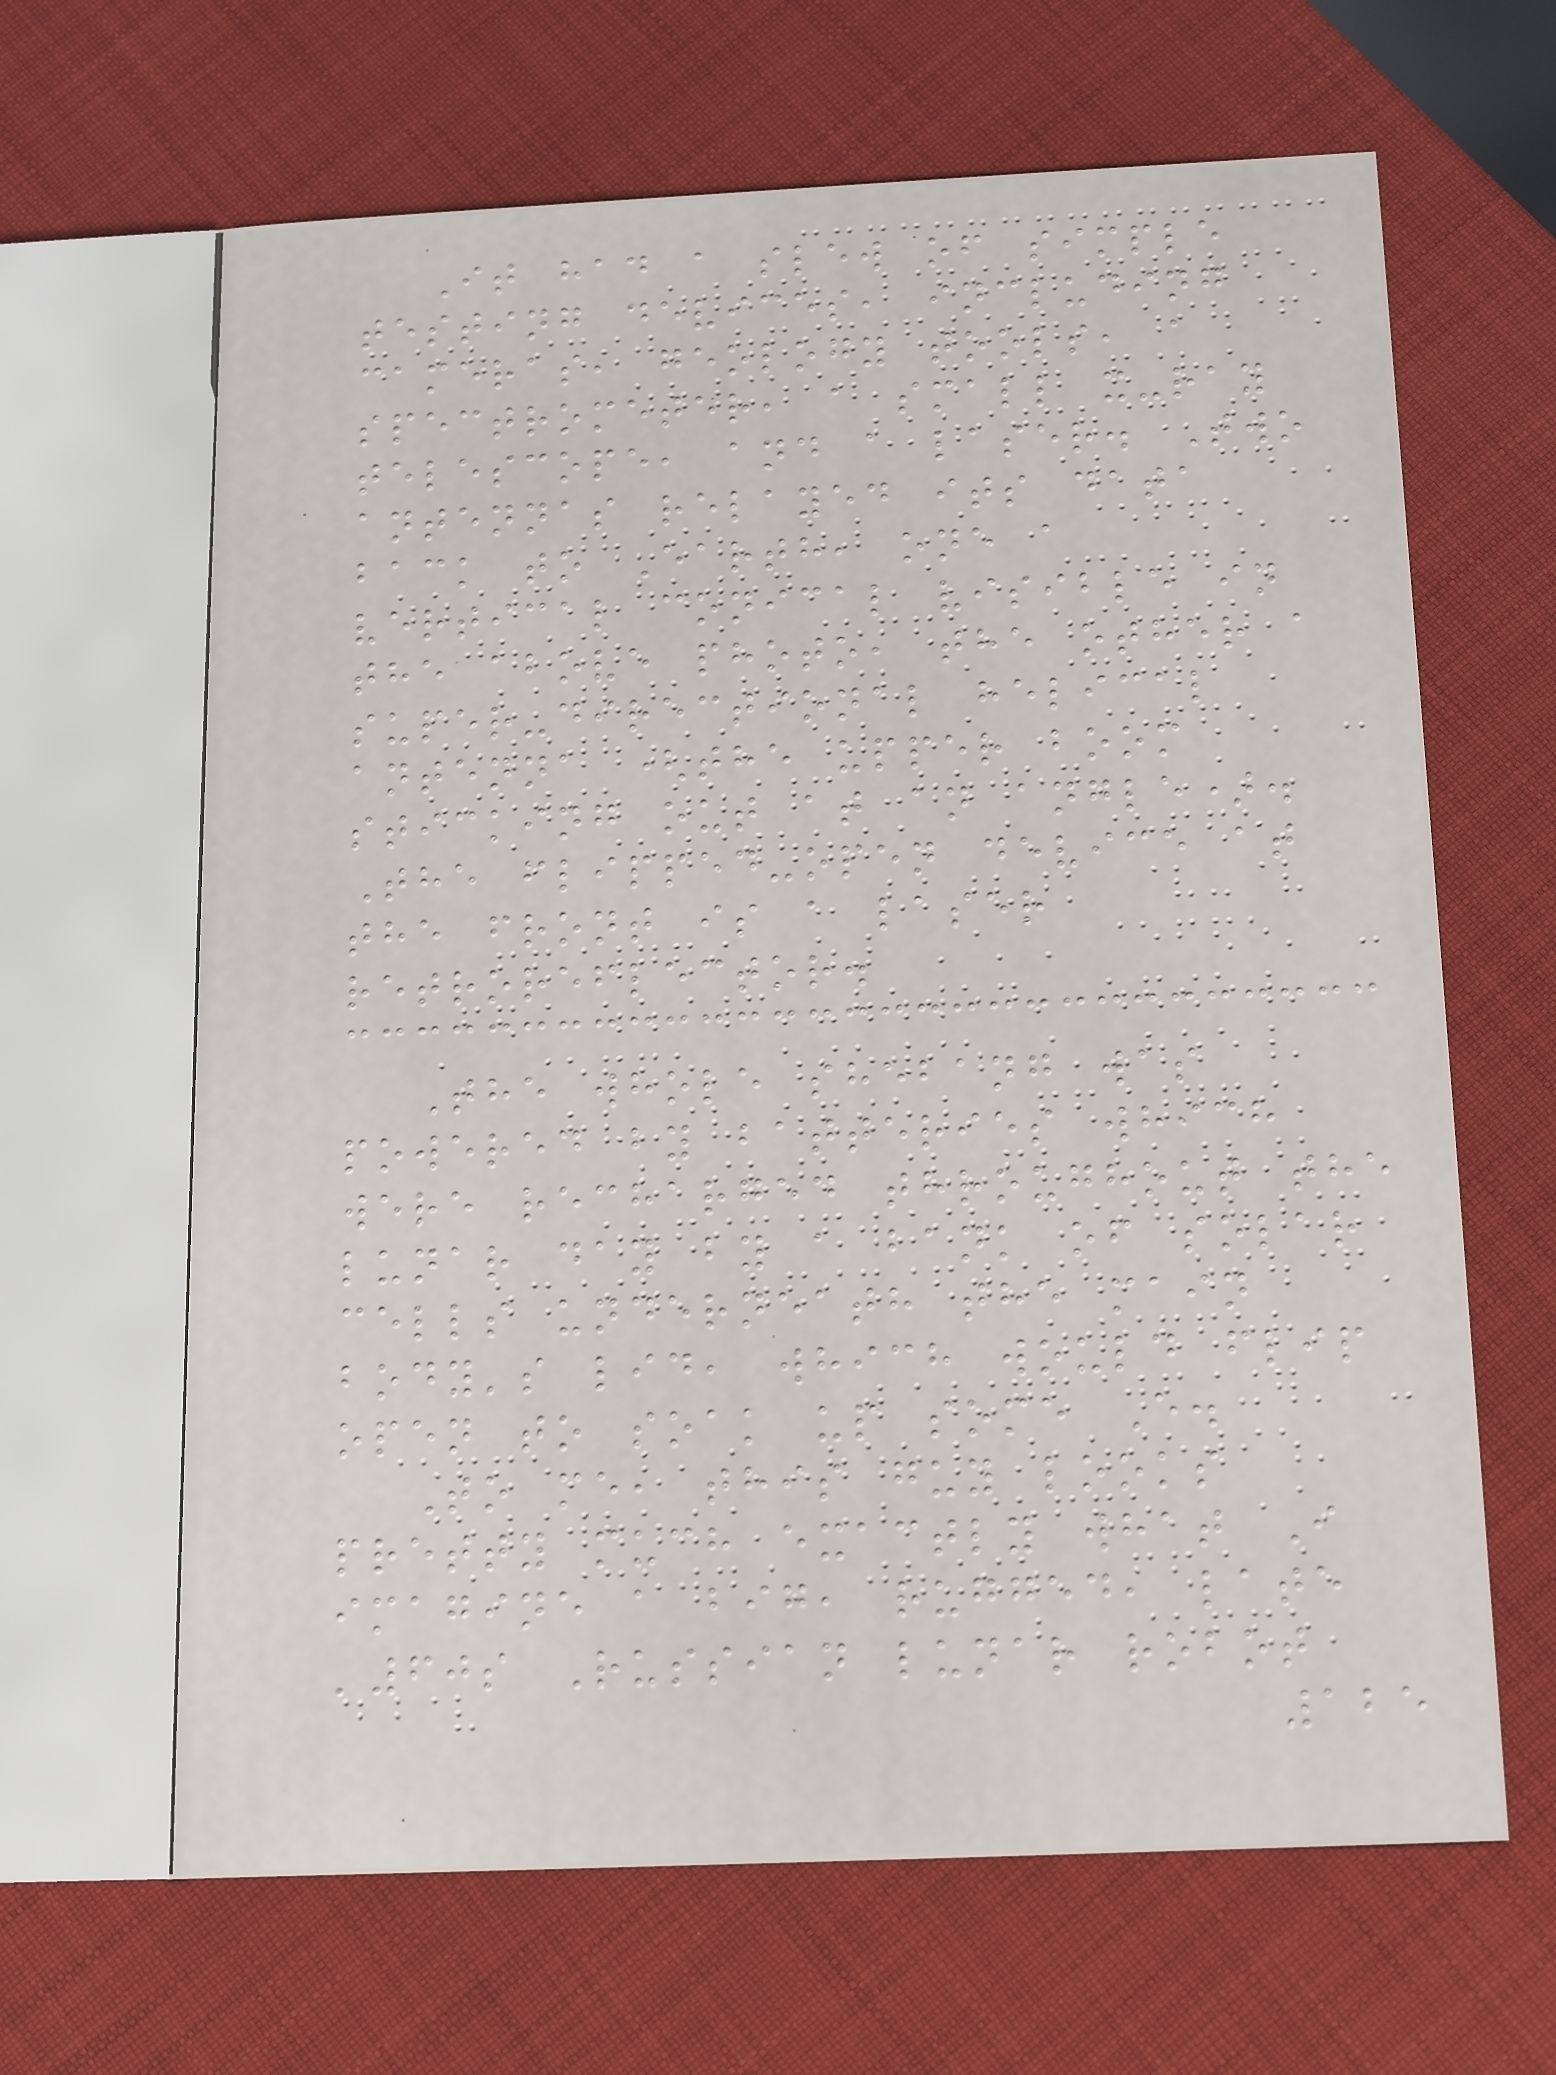It had a slew of simple
testing devices, including
cameras, geology tools, a
spectrometer, a small x-ray
telescope, and a laser. Two
antennas relayed its data
back to Earth, one a
vertical conical visible in
the above photo, the other a
super-directional helical
antenna (the upper boom
sticking out at an angle).
The flipped-open device at
the front is a laser
retroreflector.
The whole shebang was
powered by batteries which
were recharged throughout the
lunar day by a bank of solar
cells underneath the main
body's lid, which would flip
open to soak up some E.
To me, this guy looks
pretty much exactly what I
imagine a big, rugged, late
'60s Russian lunar robot
125
